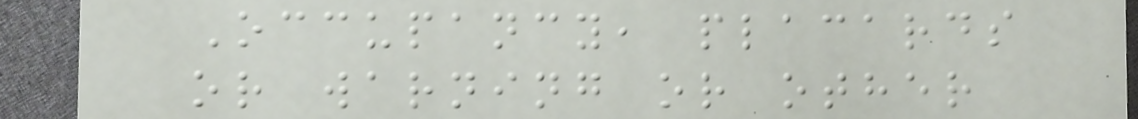Occupancy, placards
or warning or other
